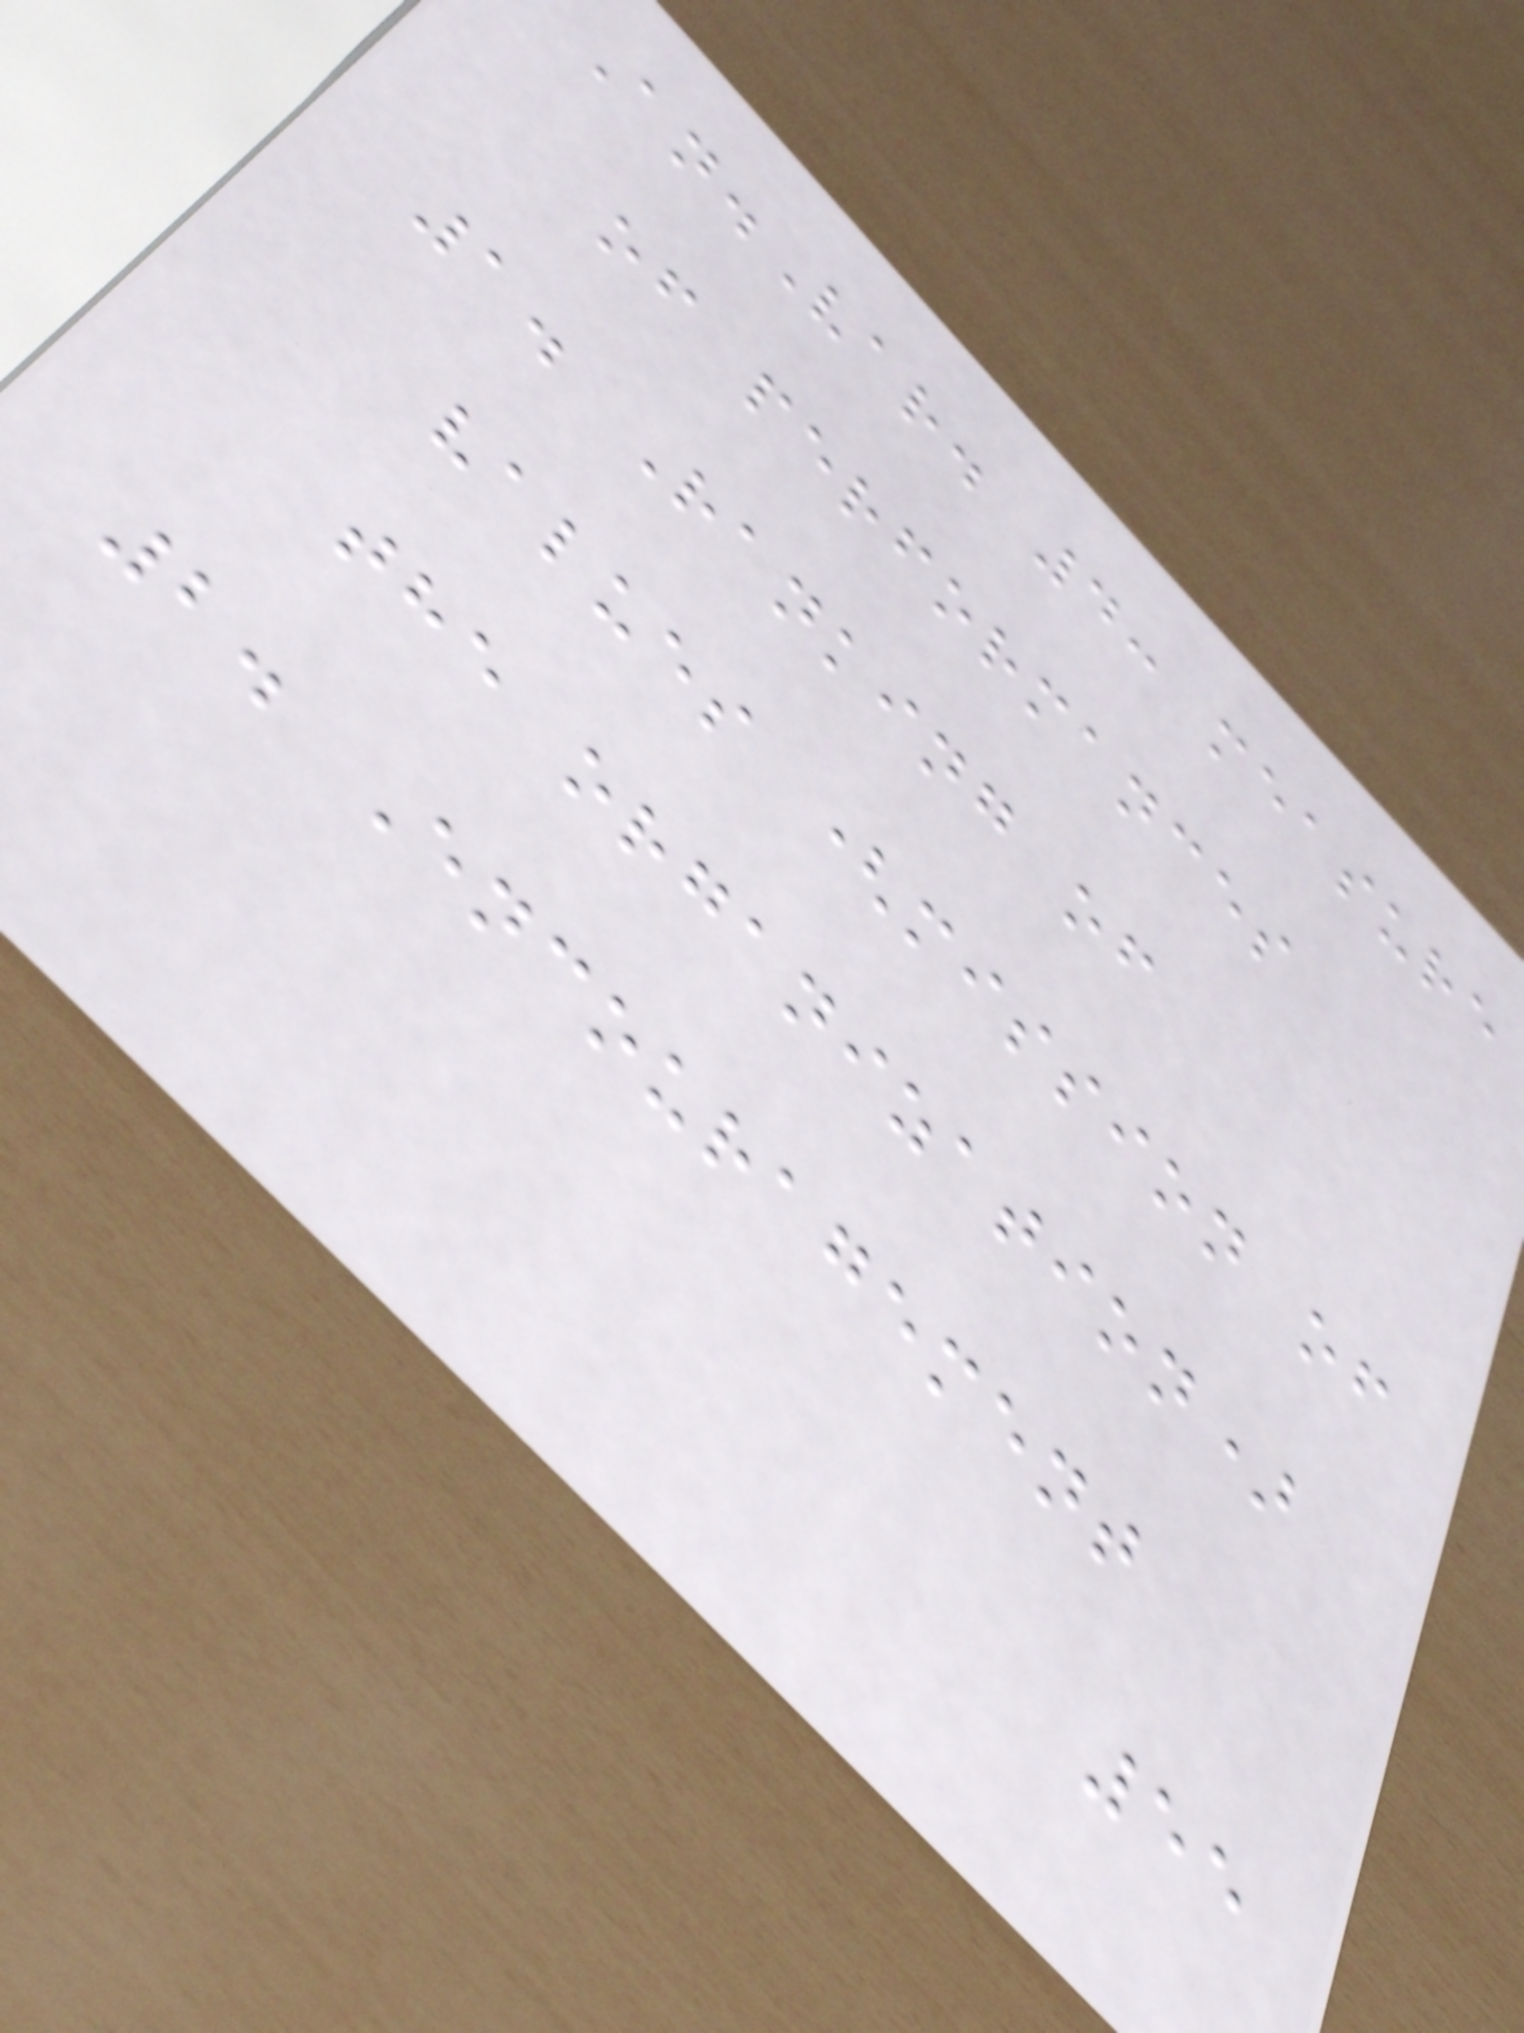An.Var. 4: measure
of performances
1. Ranking of
values (mission of
the organization)
2. Encouragement
55
